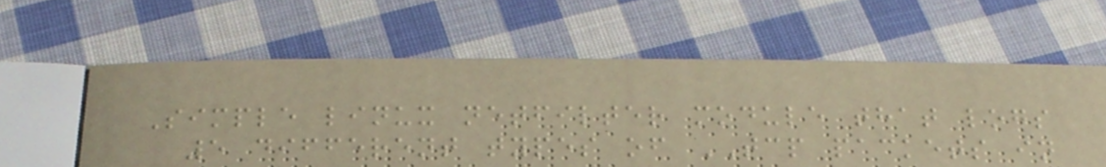Simple linux netfilter module that logs
5 different types of TCP packets in
